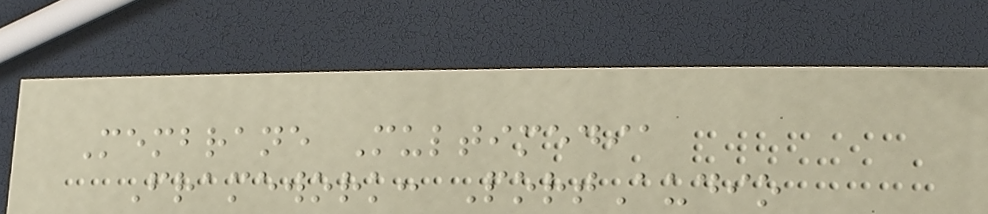Membrane Multimedia
Framework: PortAudio
